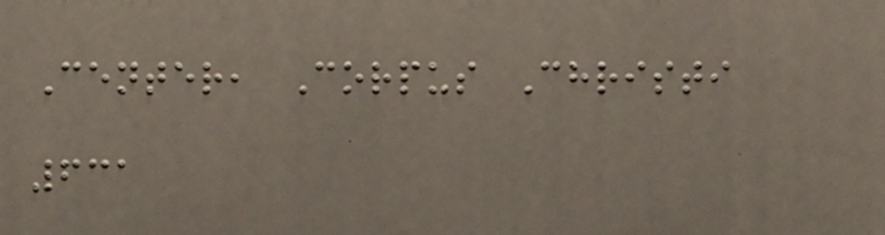Center, Corpus Christi
631
